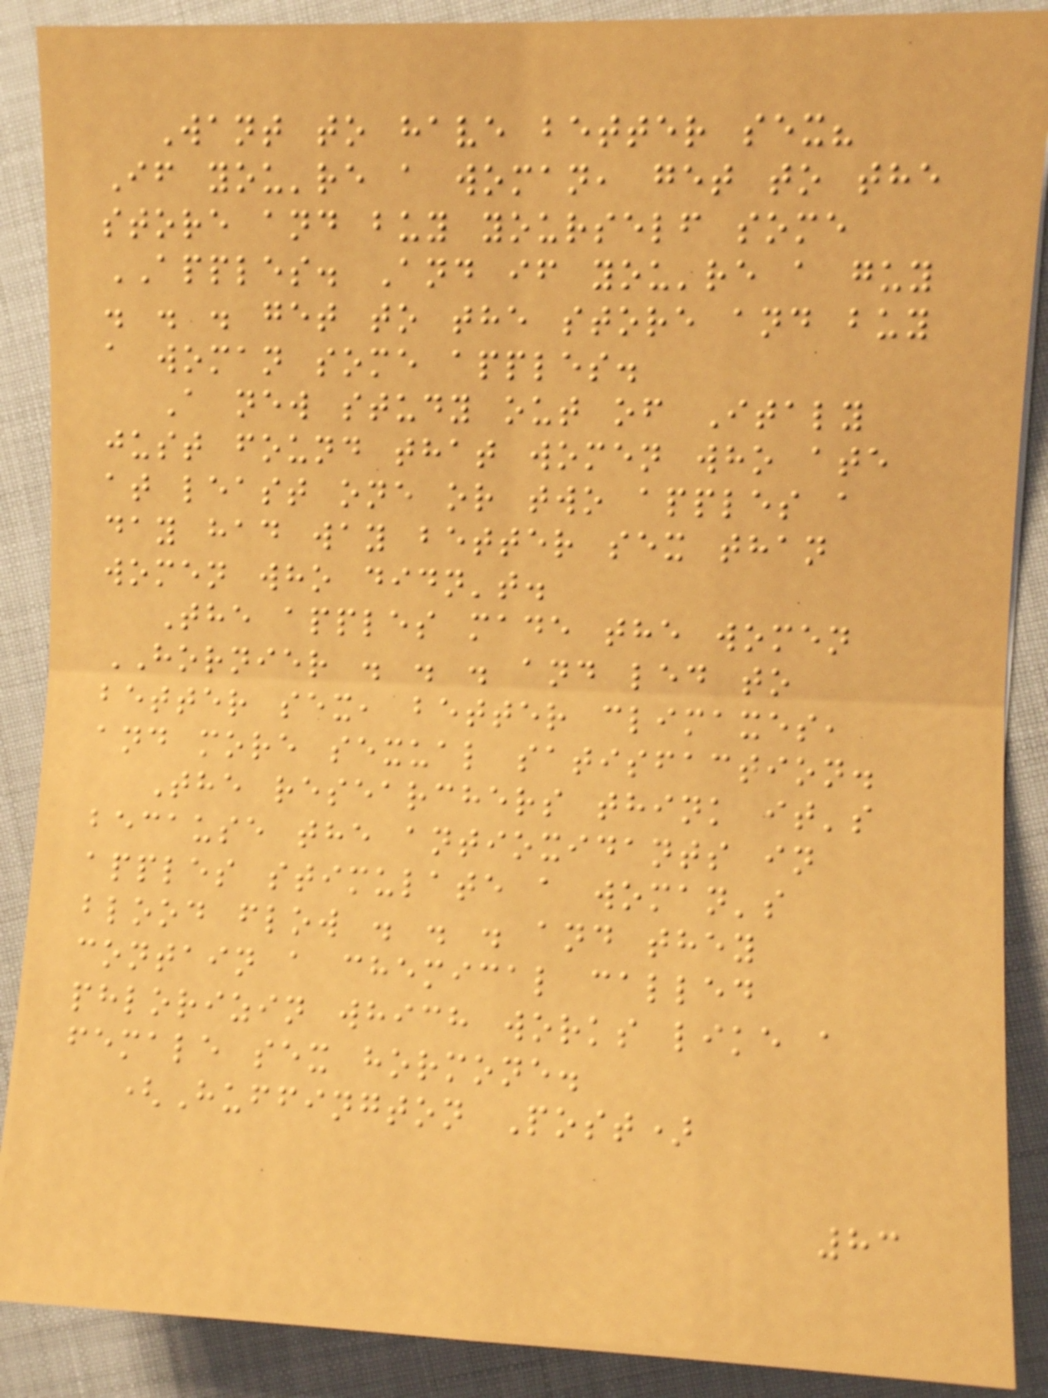Want to have better sex?
If you're a woman, get to the
store and buy yourself some
APPLES. And if you're a guy
. . . get to the store and buy
a woman some apples.
A new study out of Italy
just found that women who ate
at least one or two apples a
day had way better sex than
women who didn't.
The apples made the women
HORNIER . . . and led to
better sex, better climaxes,
and more sexual satisfaction.
The researchers think it's
because the antioxidants in
apples stimulate a woman's
blood flow . . . and they
contain a chemical called
phlorizin which works like a
female sex hormone.
(Huffington Post)
83
